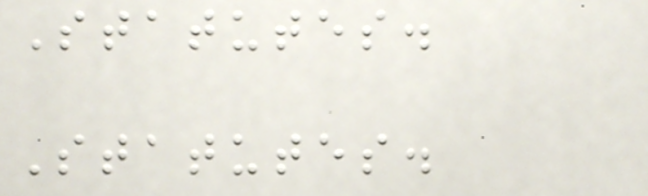Statutes.
Statutes.
